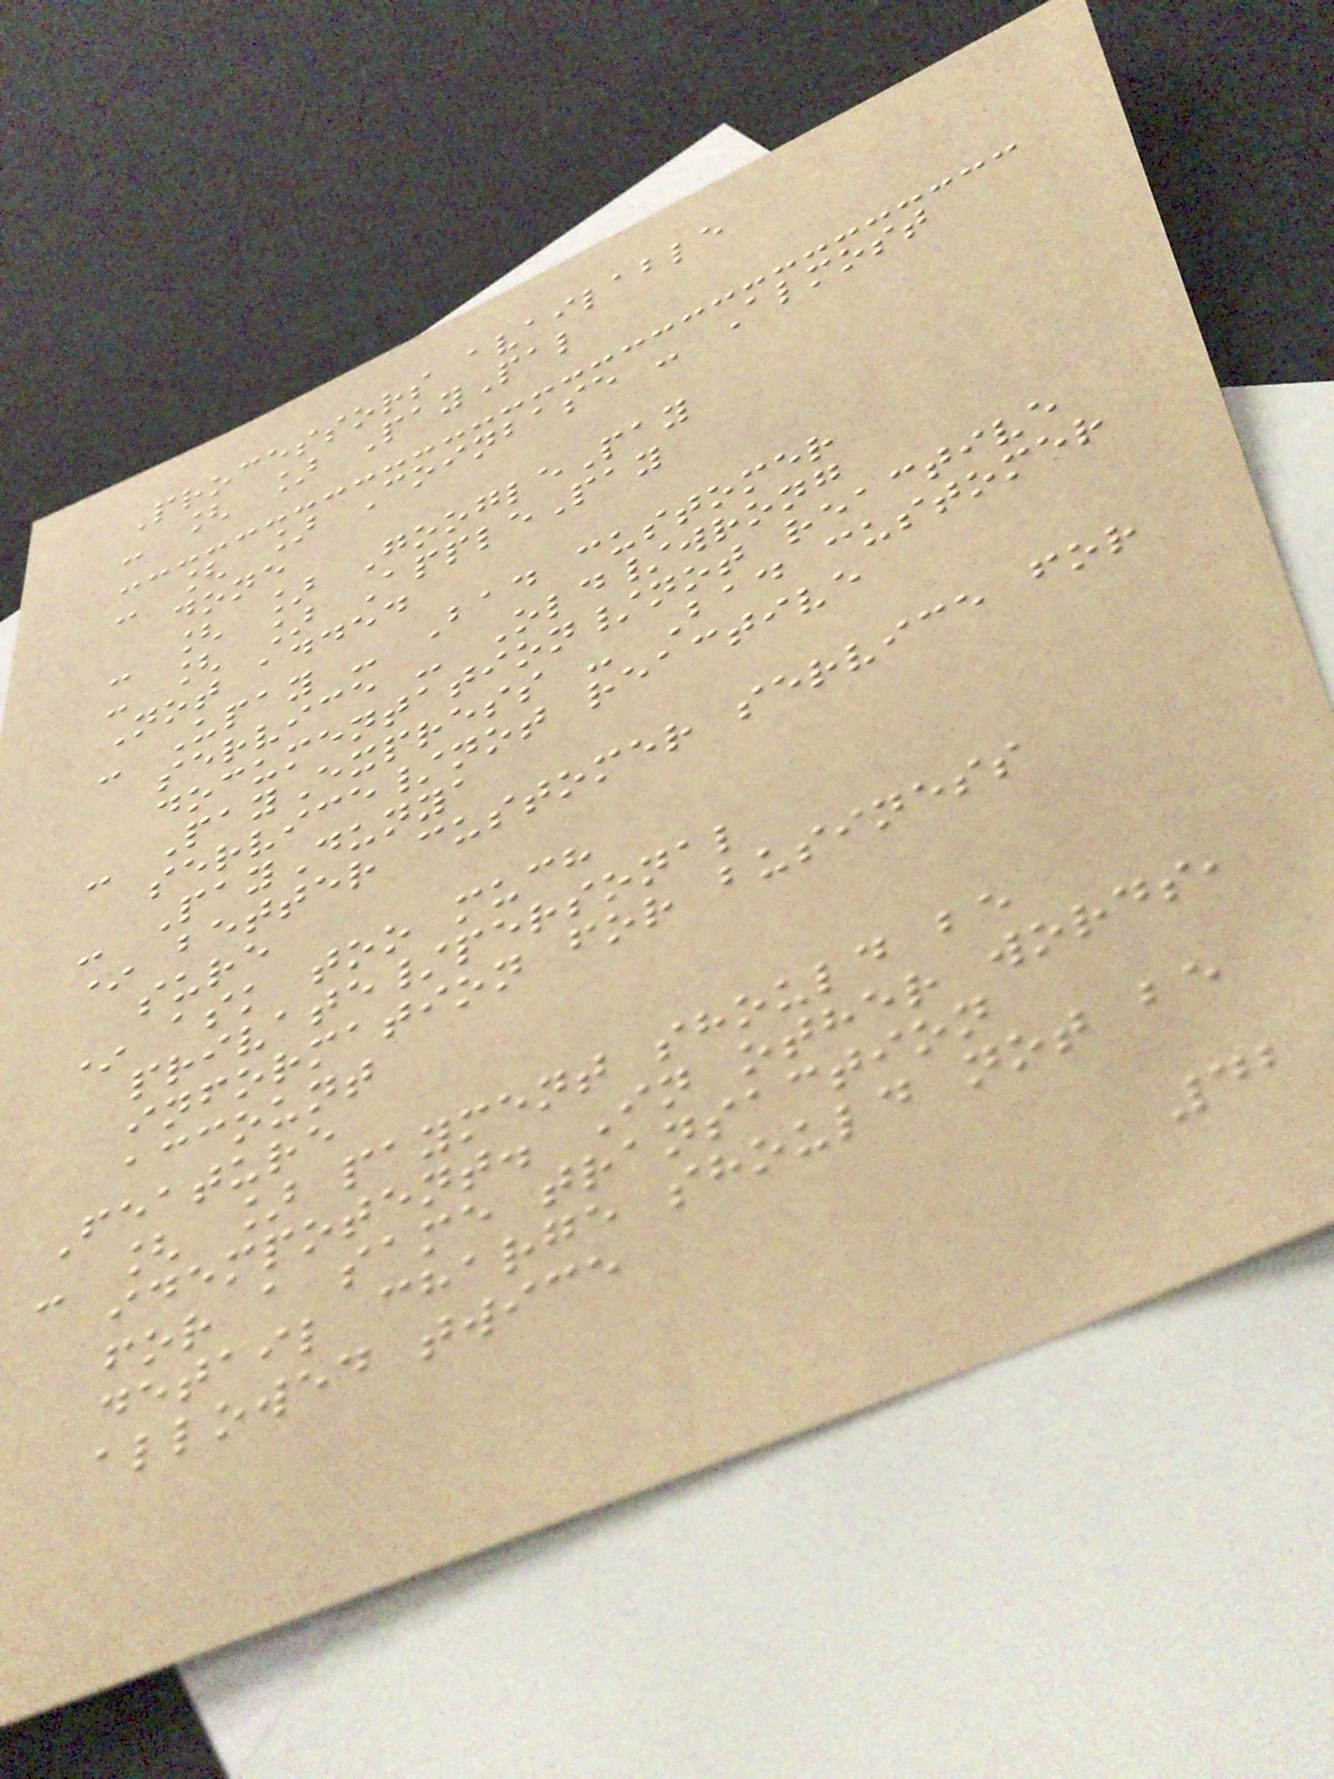Processors available
- [ ] PayPal
- [ ] Coinbase - Almost
done
- [ ] GooglePay
- [ ] ApplePay
Not added
- Upay - Bad customer
service - Old/wrong
documentation/not reactive
- PayExpress - Bad customer
service/not reactive
- PayDunya
* better customer service for
sure
* ask too much
private/personal
information for business
account
Feature
- [ ] payment should be
idempotent. In other words,
for a same transaction
detail charge should not be
allowed twice
42
